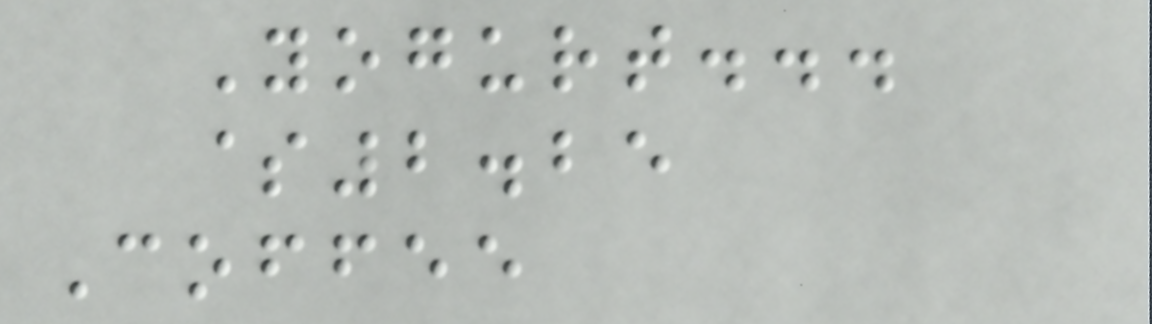Yogurt...
$2.25
Coffee
